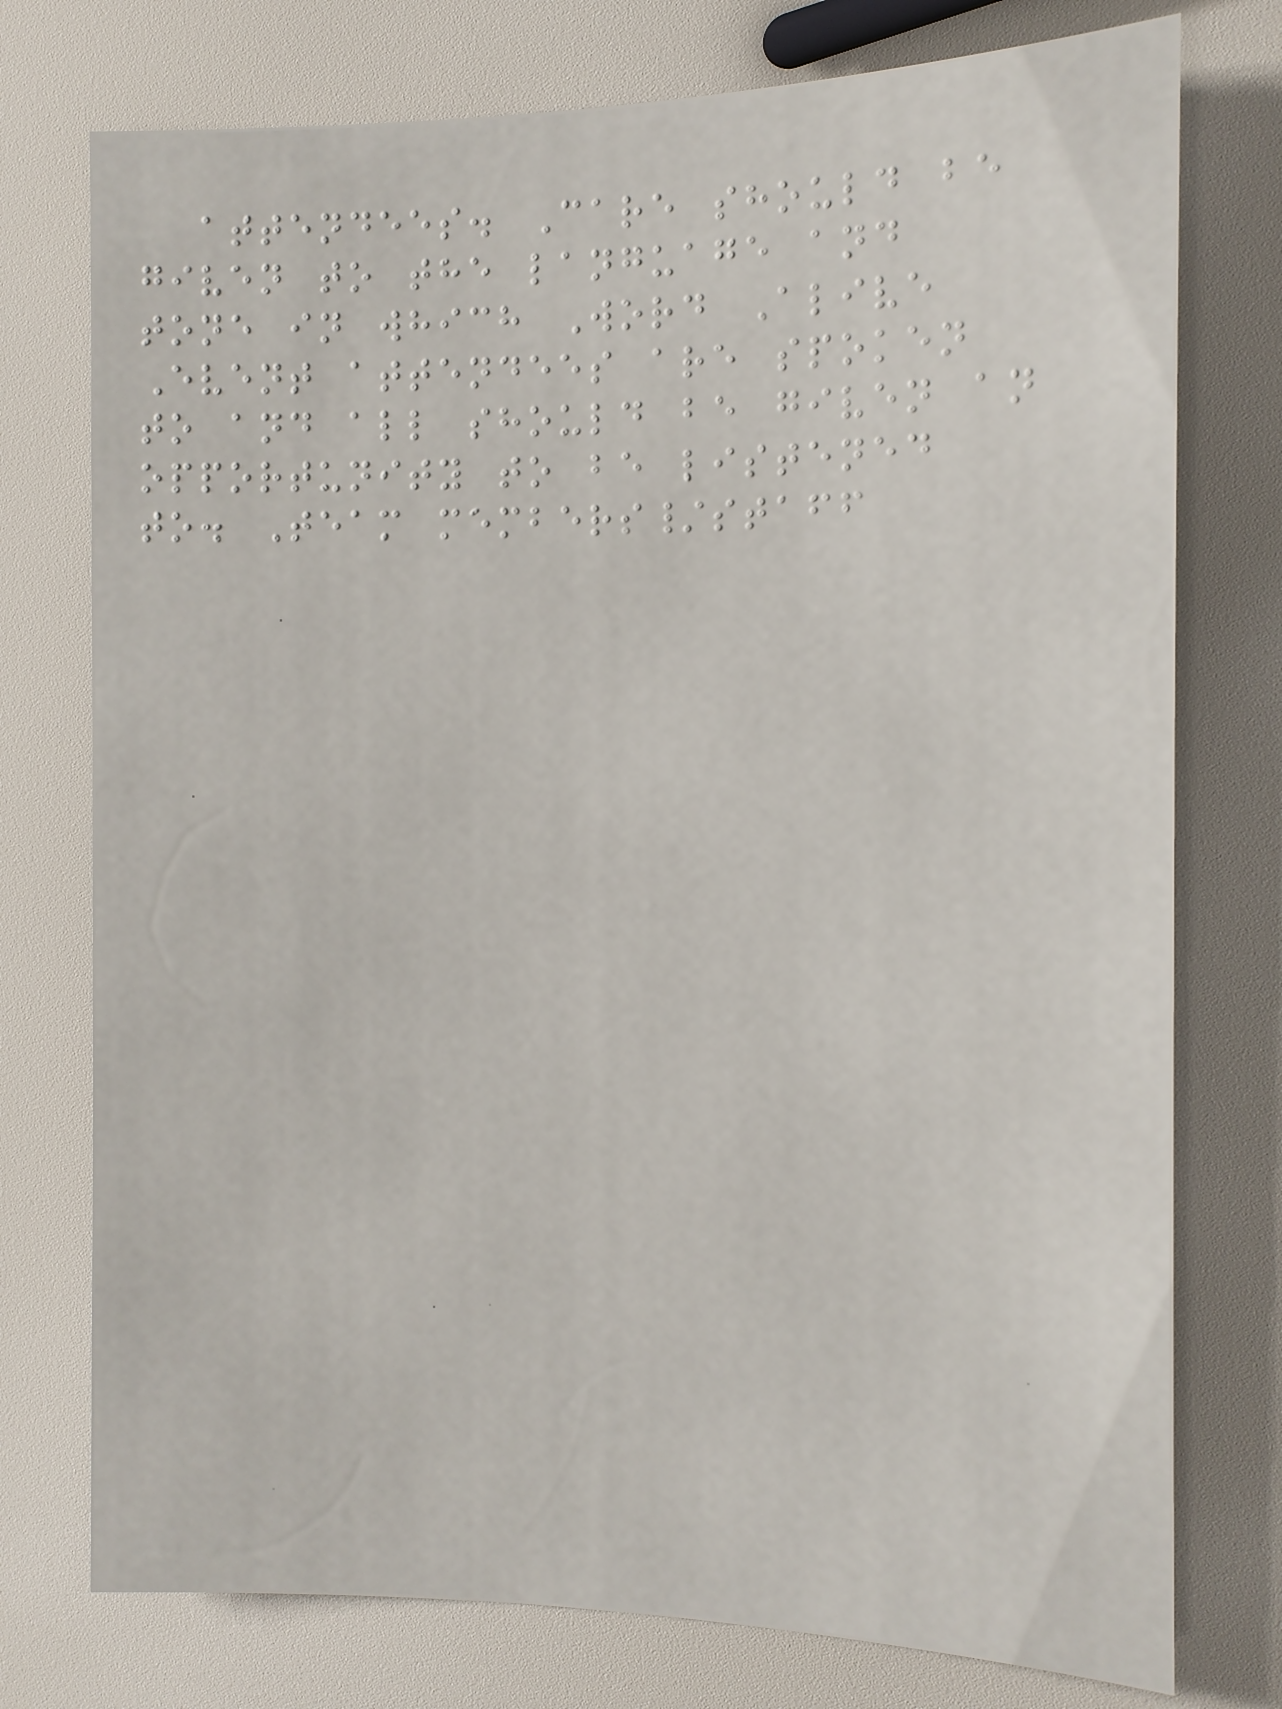attendees. Care should be
given to the language and
tone in which Word Alive
Event attendees are spoken
to and all should be given an
opportunity to be listened
to. Team members/staff
